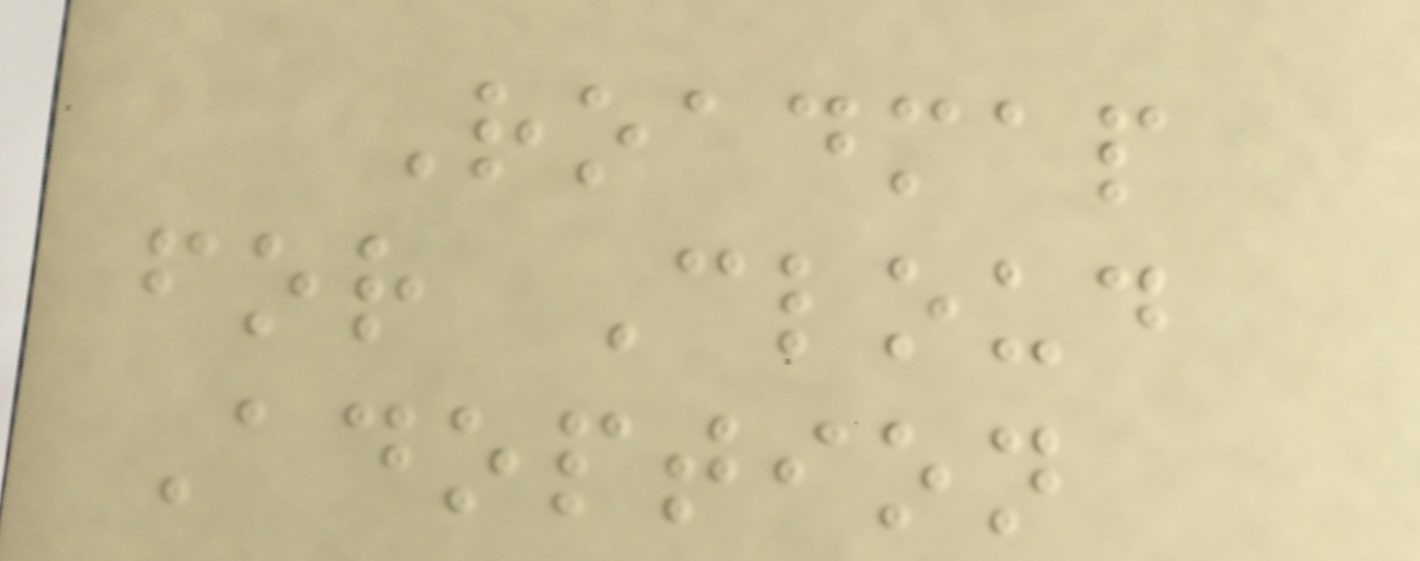Roadmap
for Cloud
Adoption
